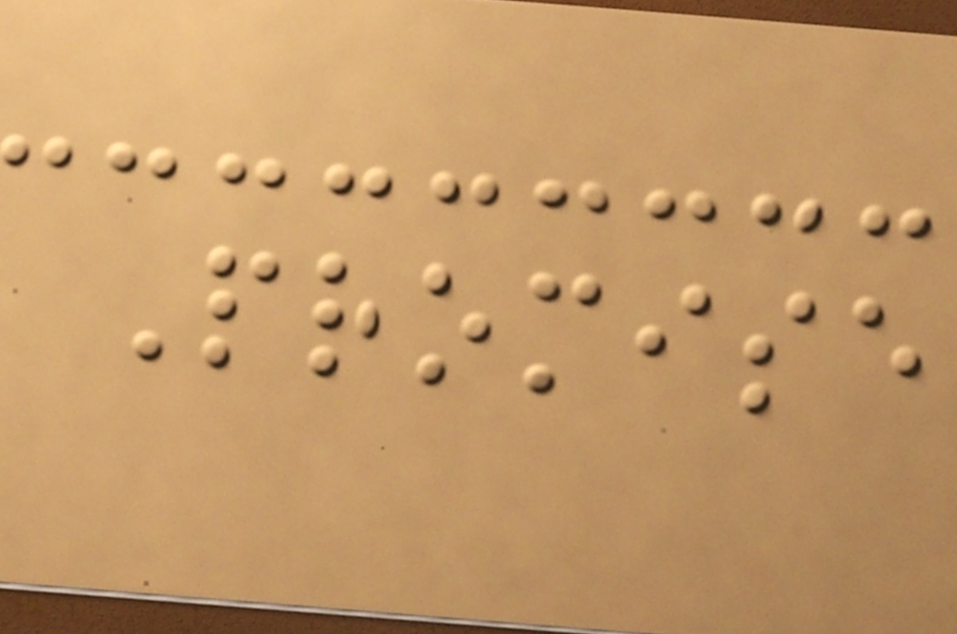Promise
